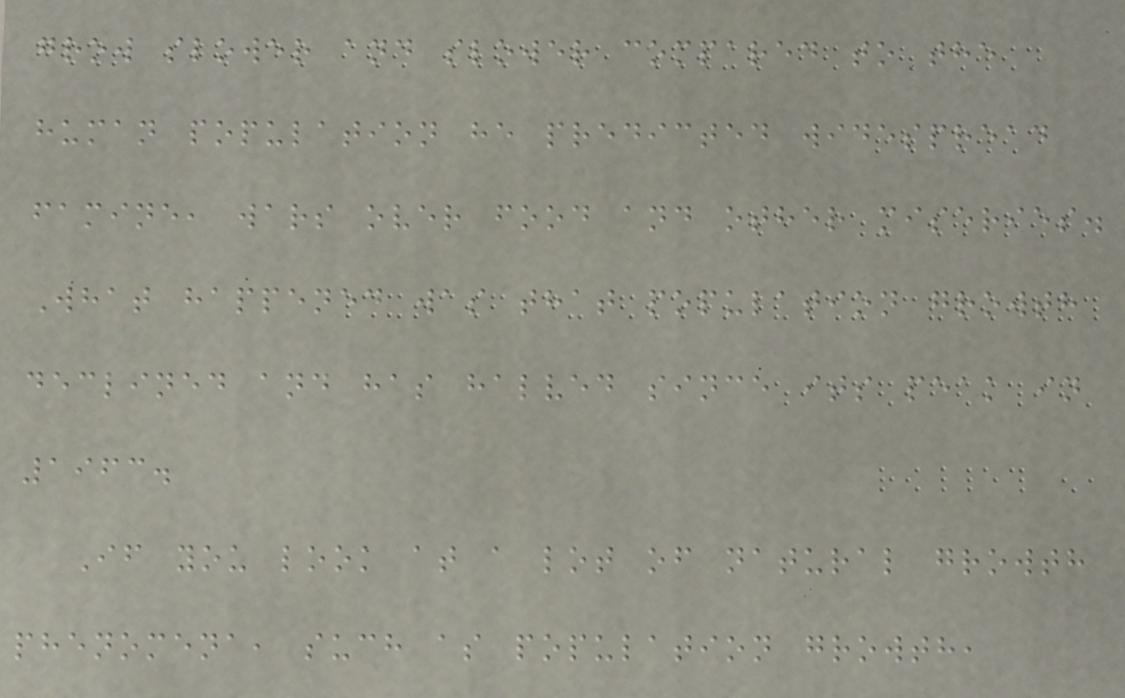grow slower and slower compared to the
human population he predicted widespread
famine, wars over food and other miseries.
What happened was that population growth
declined and has halved since its peak in
1963.
If you look at a lot of natural growth
phenomena, such as population growth,
